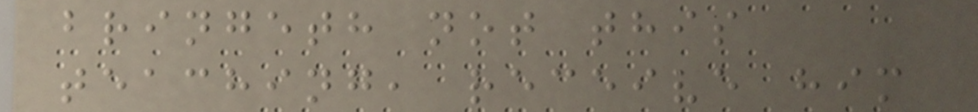bringeth not this
teaching, receive him
